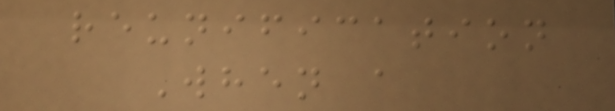reunification
When a
